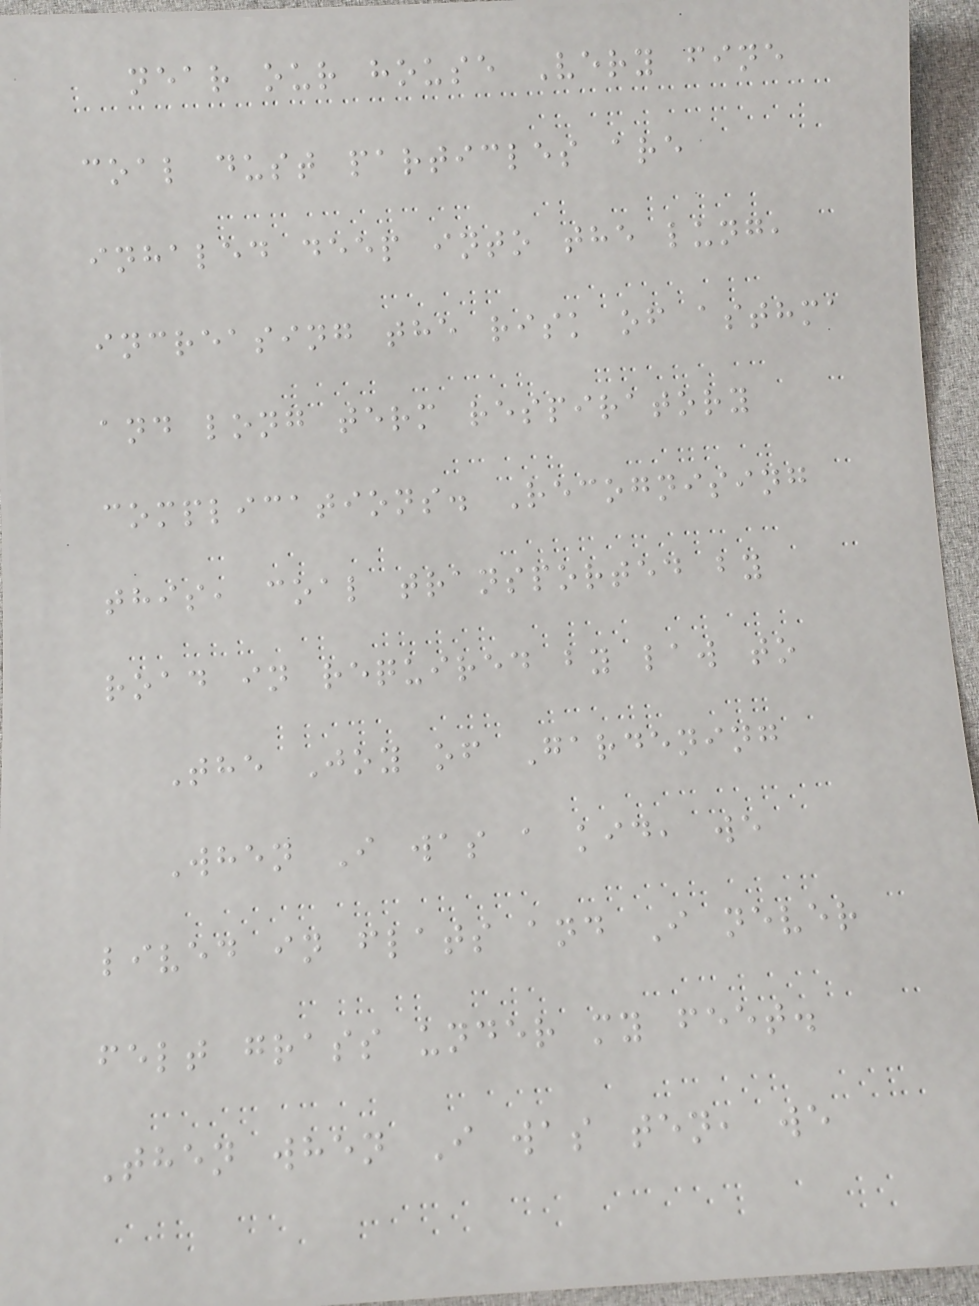near our house Very fine
coal dust particles are
inhaled deep into the lung,
increasing the risk of asthma
and long term respiratory
complications. Recognising
this, coal transported by
road in required by law to
The Joy of Gardening
When I was a kid, we
lived in flats and I never
felt grass under my feet.
Then when I was ten, we
